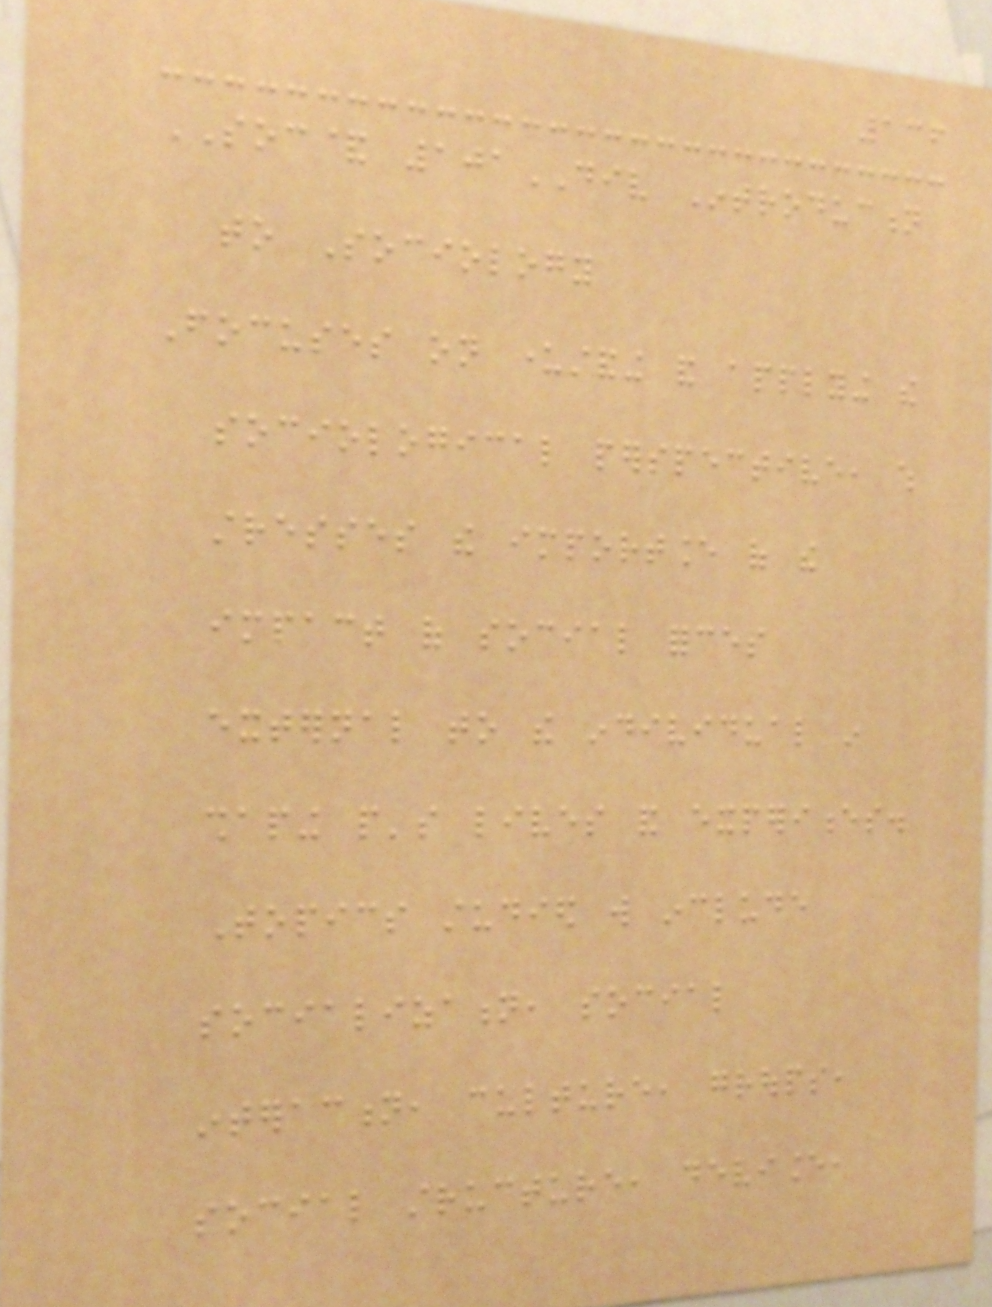136
SOC& 101DIV Introduction
to Sociology
Focuses on understanding and applying the
sociological perspective, which
stresses the importance of the
impact of social forces
external to the individual in
shaping people's lives and experiences.
Topics studied will include
socialization, social
interaction, culture, groups,
social structure, deviance,
